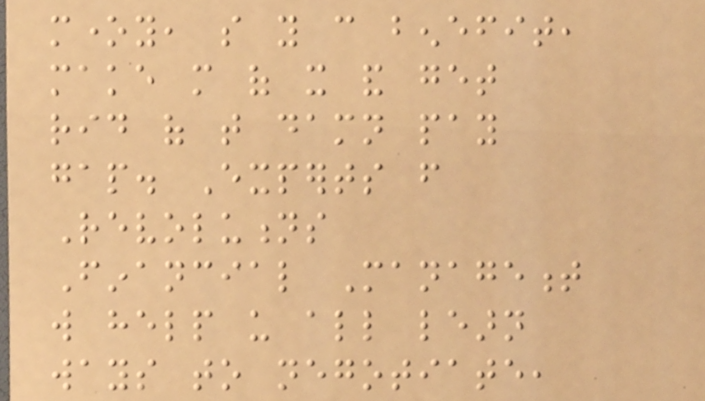money, so you can benefit,
make more of it and get
rid of that damn pay
gap. Experts from
Revolutions
Financial Management
will help us all learn
ways to negotiate,
